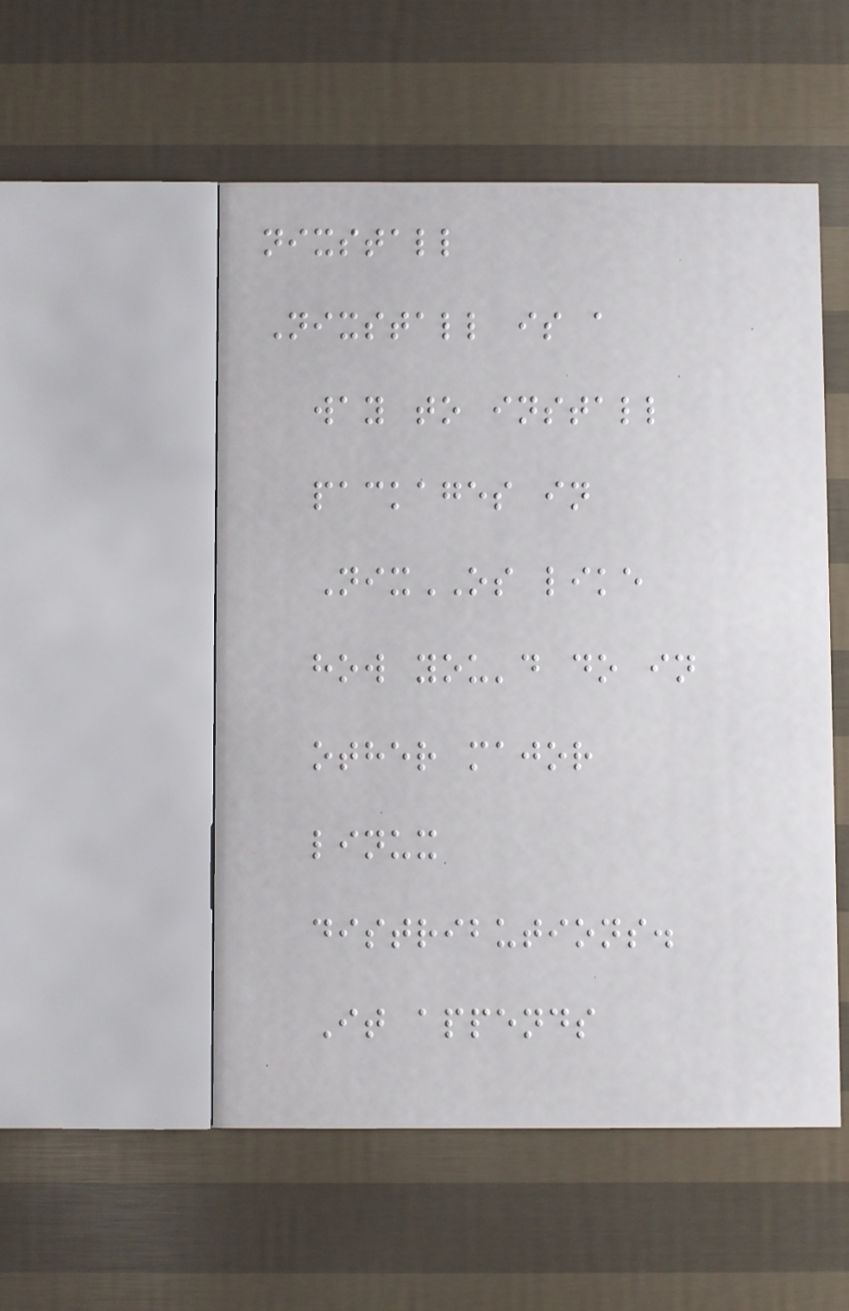nixstall
Nixstall is a
way to install
packages in
NixOS like
how you'd do in
other major
linux
distributions.
It appends
